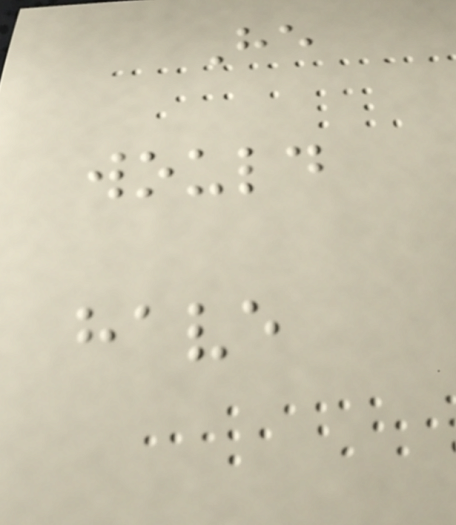He
would
have
